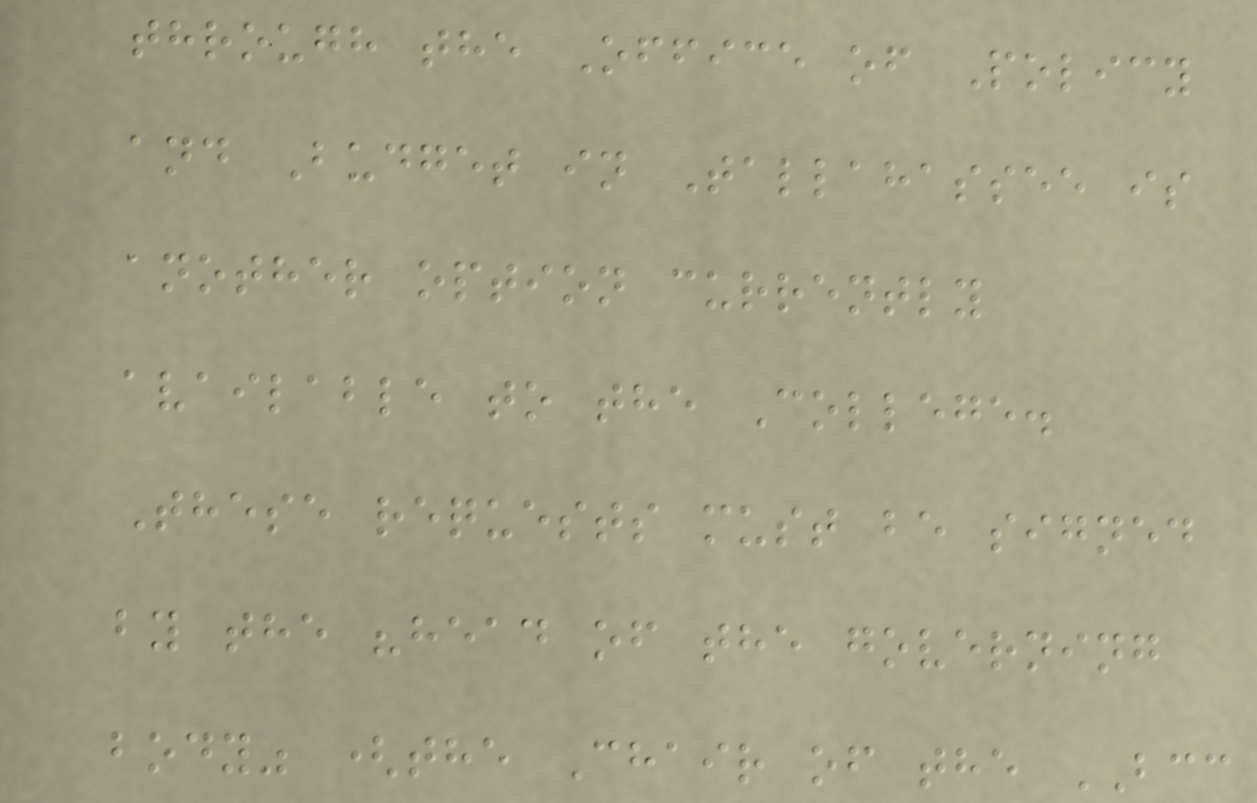through the Office of Policy
and Budget in Tallahassee is
another option currently
available to the College.
These requests must be signed
by the "head of the governing
body" (the Chair of the BCC
